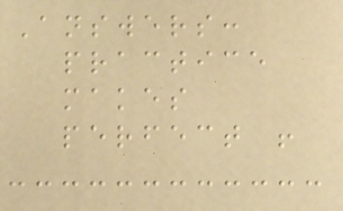Answers:
practice
makes
perfect !
